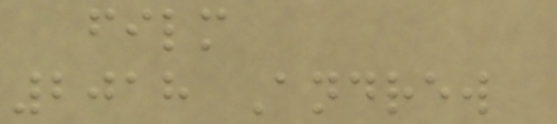film
2018 Andrew
